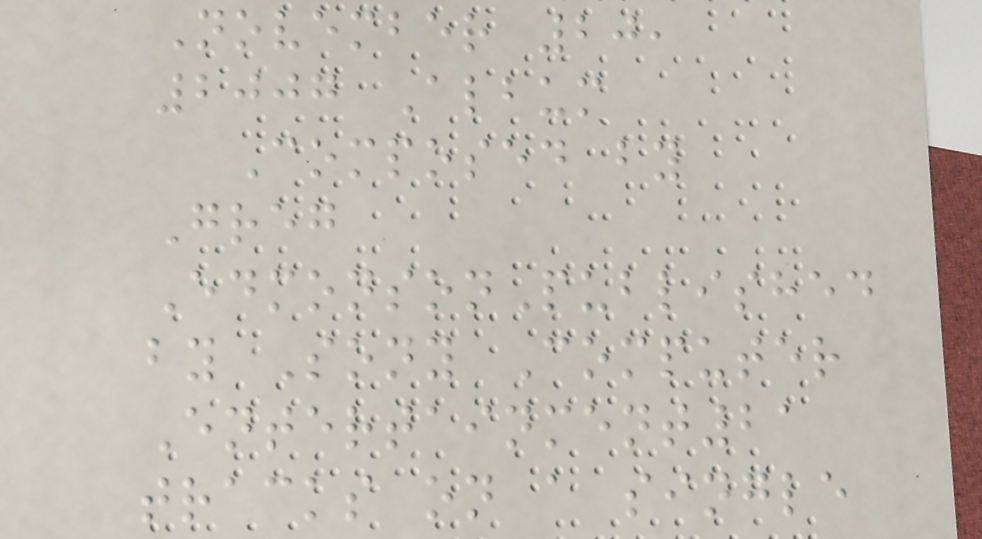November 20,
2007 Album
Composed by
Greg
EdmonsonPublished
by Sony Computer
Entertainment21
tracks on a single
